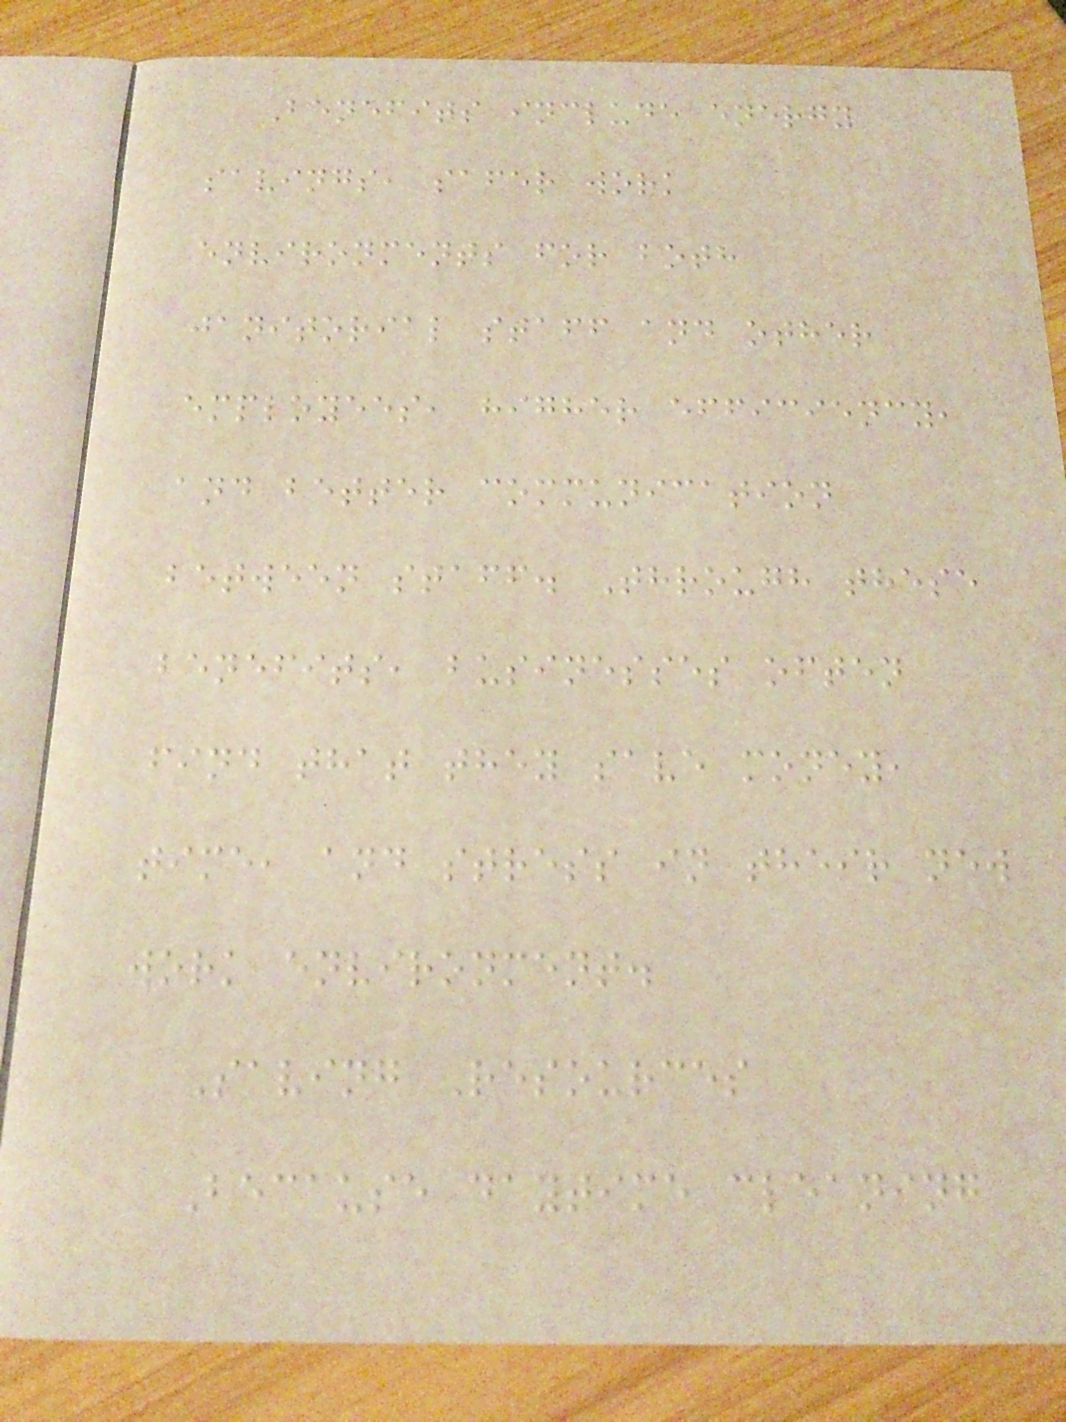Benefits include energy
savings, safer work
environments for both
janitorial staff and other
employees, higher efficiency,
and better communication
between staff. Through these
benefits, businesses often
find that they save money,
time, and stress in their new
work environment.
Saving Resources
Because daytime cleaning
